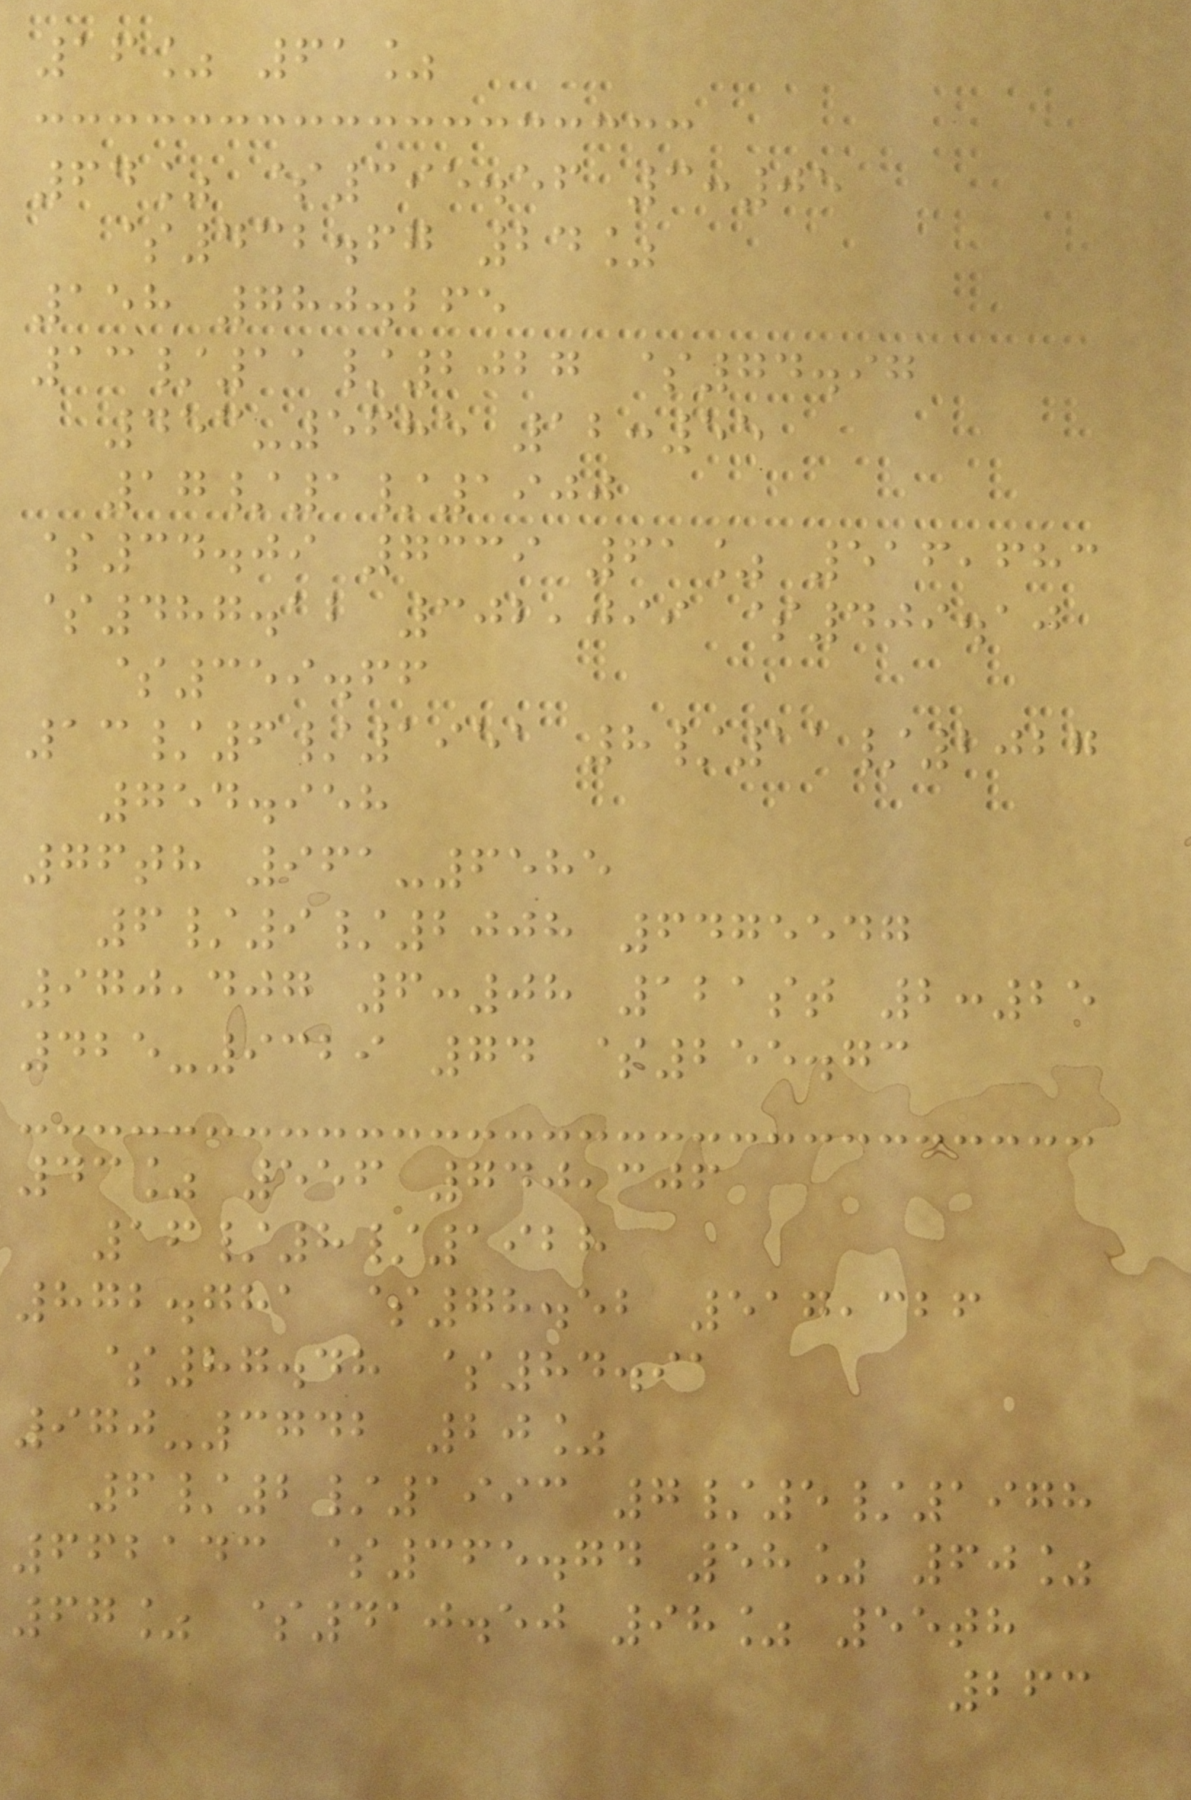16% 61%
64% $395.56 3:05
$432.67 24%
158 780.265
13/11/2027 $74.97
453-5685 12:55
17/1/1900
$34.09 7339 61% 516,683
$487.12 302,099 $409.10
$359.66
13/6/1951 8/11/2027
754.958
76th 961-6585
6/9/2008 6475547
970,407 6:08 121st 2:25
425-9329 74 $255.73
43% 556 740,306
16/8/1928
872.781 $78.52 517,326
$87.48 $84.91
970-3742 20%
6/2/1993 7/5/1978
662143 $365.74 58% 60%
67% $410.50 98% 55th
263
